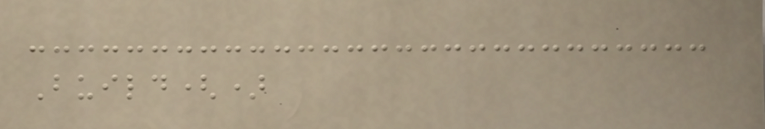Build()
